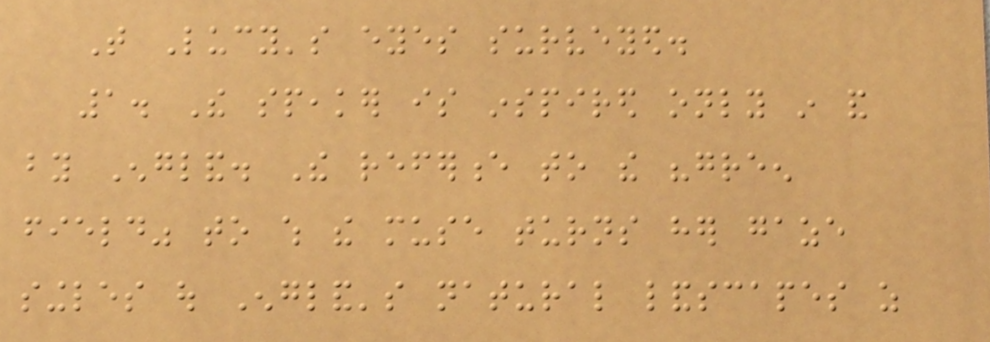That Lucy's eyes surveyed.
1. The speaker is inspired only in and
by England. The reference to the "green
field" to which the muse turns her gaze
singles out England's natural landscapes as
